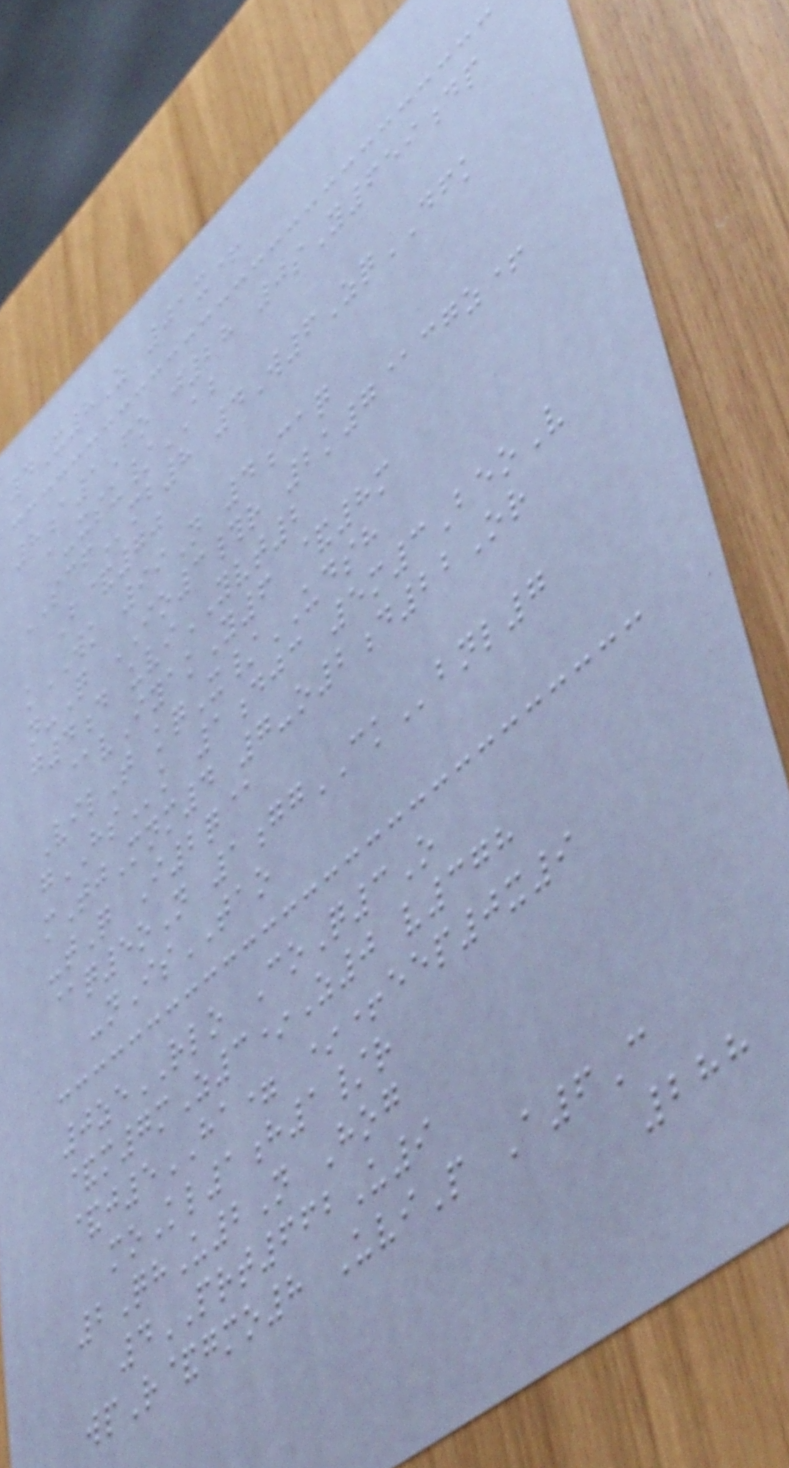4X8Z 01x+
8a1Fo j28 0sY659dp
a-xsu/AB
SCFmb8 4W6ZqDFK
B&70
kWK 99N 4caq
n-Q IO3#r 2k7@cgz+
g4d uviYVT2
@vIyakY6 &8m
VilT kqX/UDSH
gHSk 1djc 5m3BeoV
mTjMnm4 7-o2d22Or
-tQ I2q@
@q5oN 1ggCKbnl7
-nIsTAO
0zeRLO CoQ3O
&m7mZ3*Z0 v378
&j5HA= *+eep0x9
moKl1h1/r
2QhU2N Hog
4PRT662U9
wpR&gmo8 UviP A6C
288
